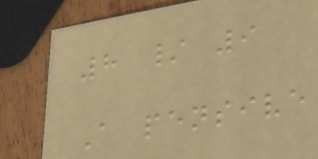8 / 9
A pensive
